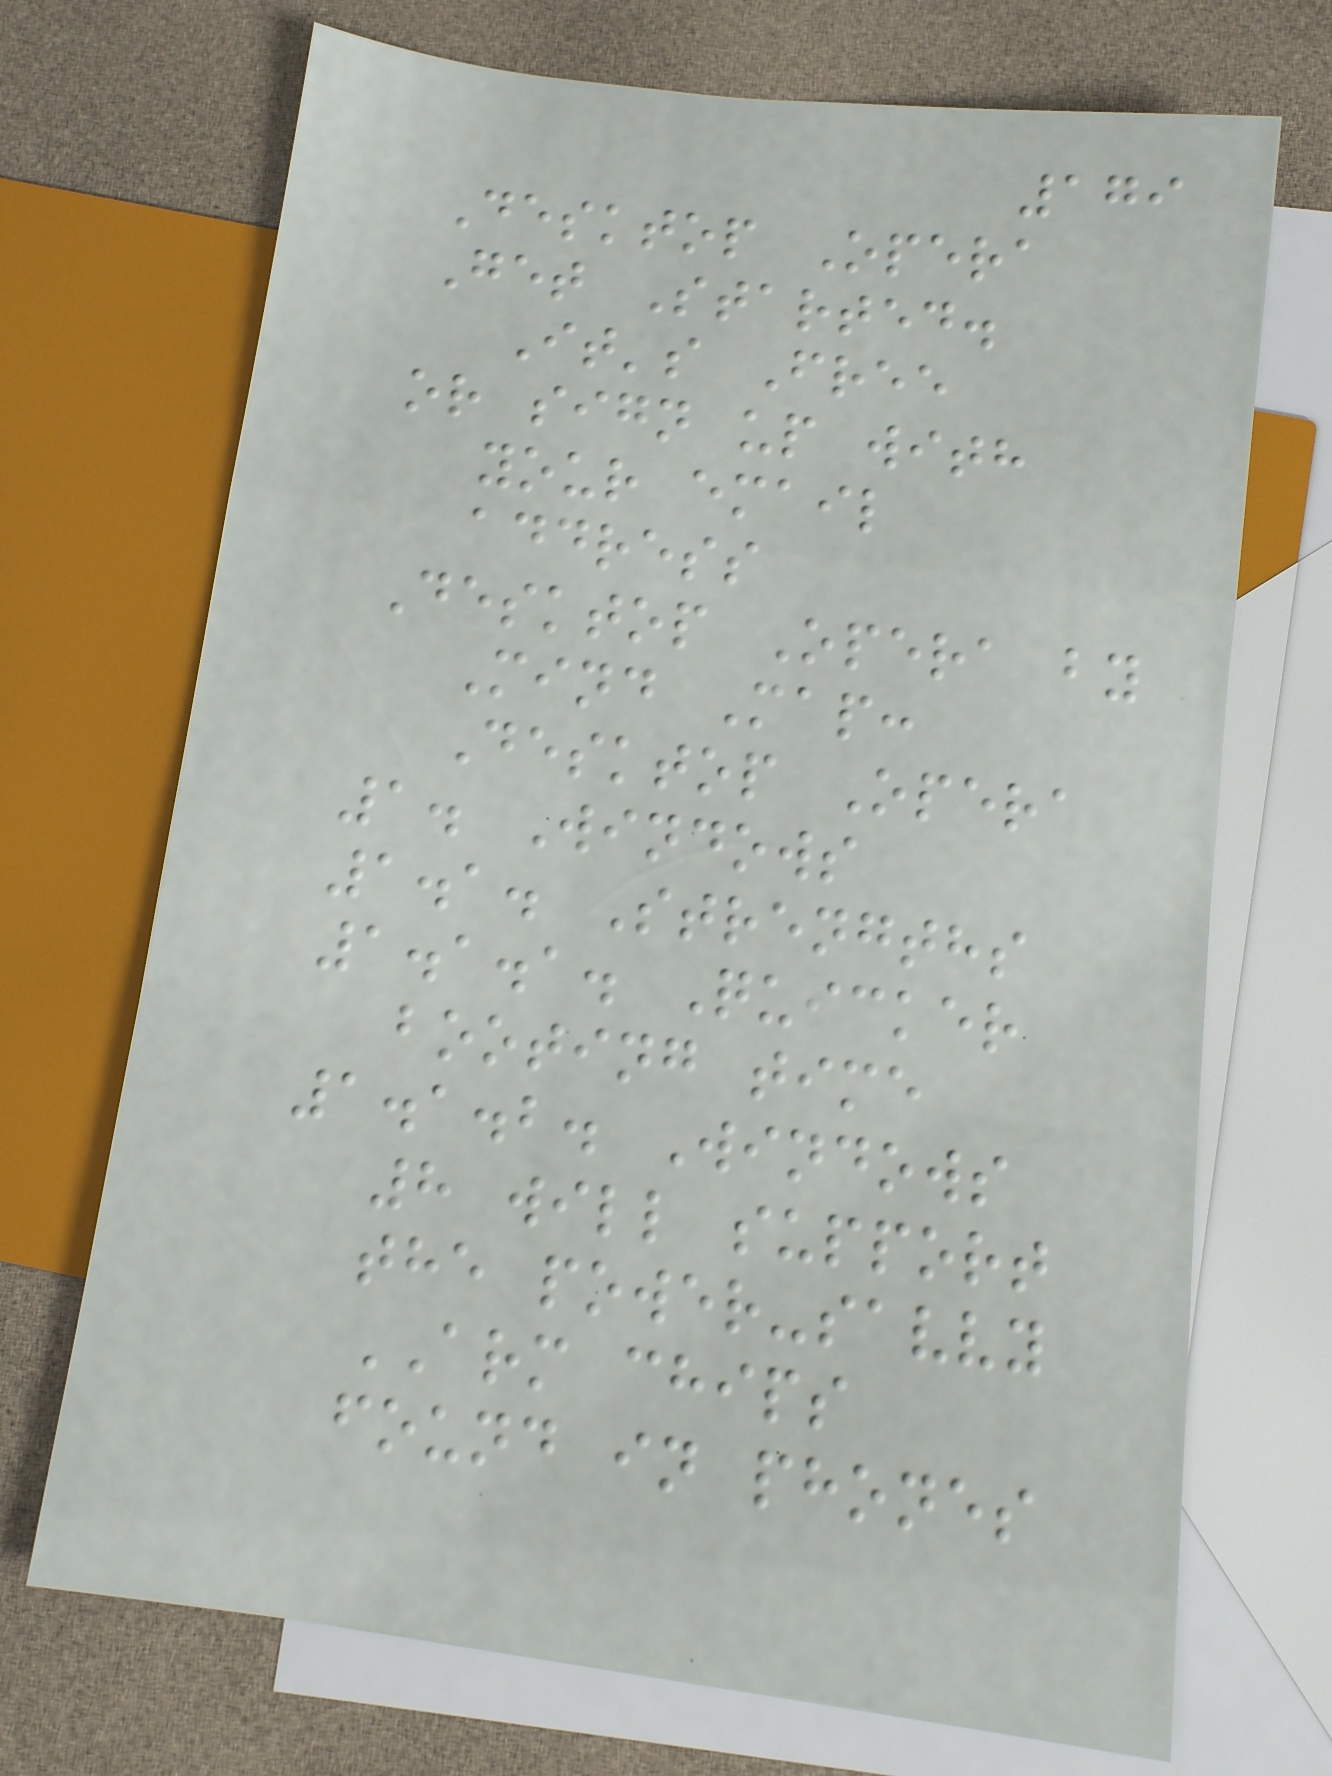179
Desktop Opera
Get Started.
It's Free
or sign up with
your email
address
Desktop Opera by
Mind Map:
Desktop Opera
1. Windows
1.1. Strengths
1.1.1. Quicker
booting time
1.1.2. Windows
8 will support
the power-savvy
ARM chips
found in phones
